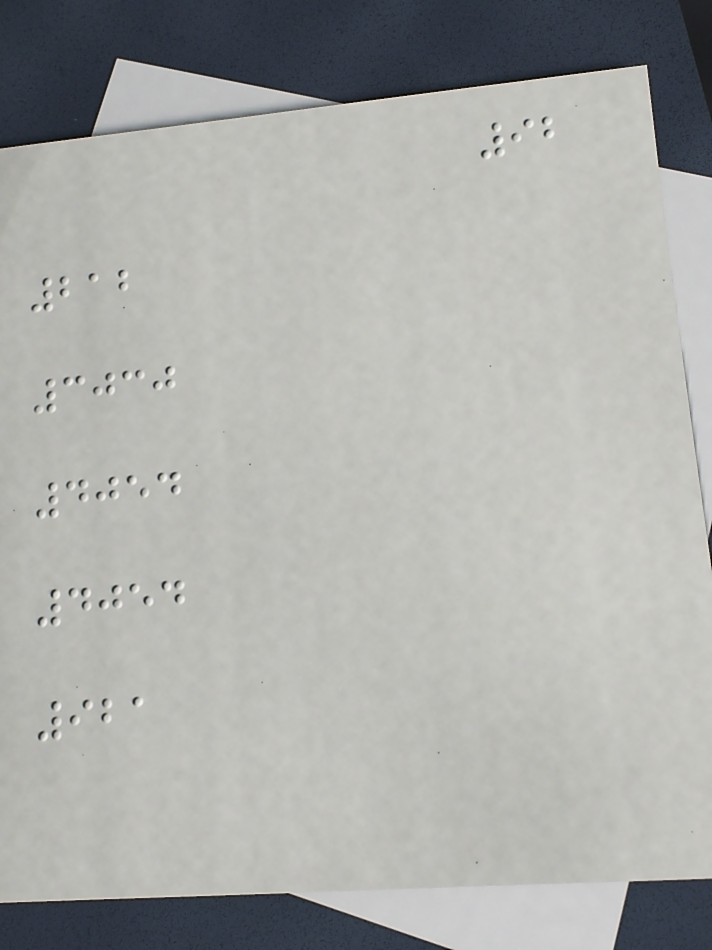92
212
3030
4054
4054
921
